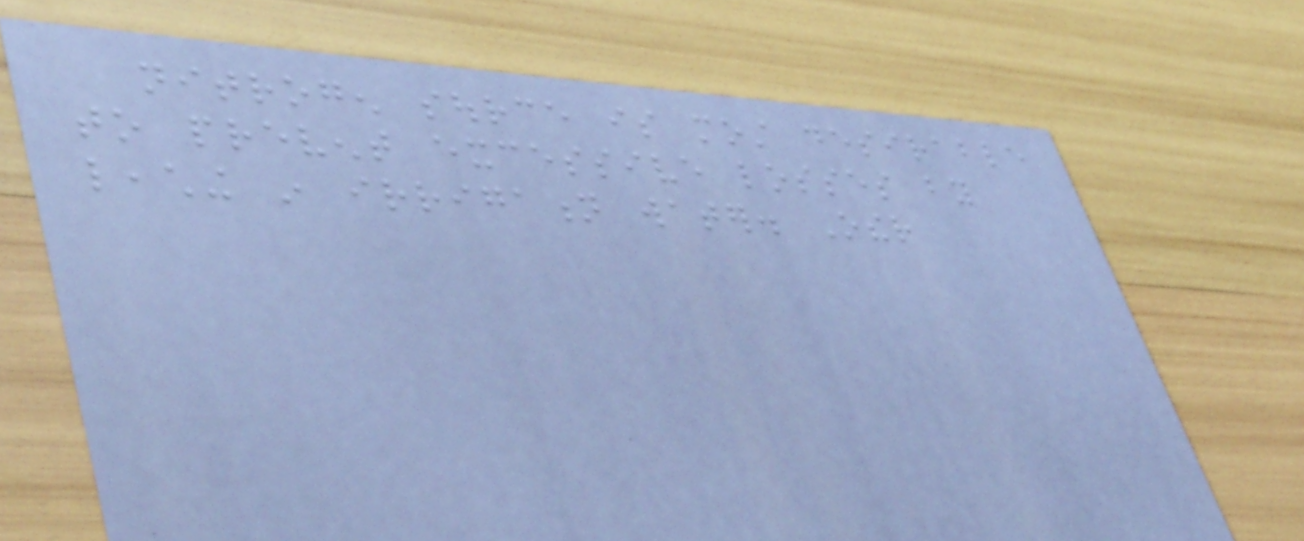nitrogen source is most desirable
to prevent excessive losses by
leaching in irrigation water. Other
